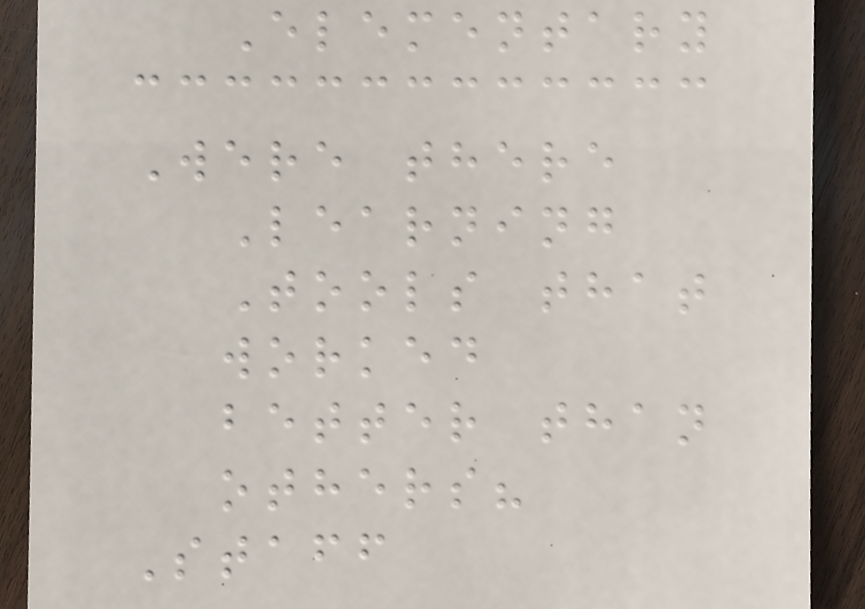Elementary
Were there
Learning
Tools that
worked
better than
others?
Staff
